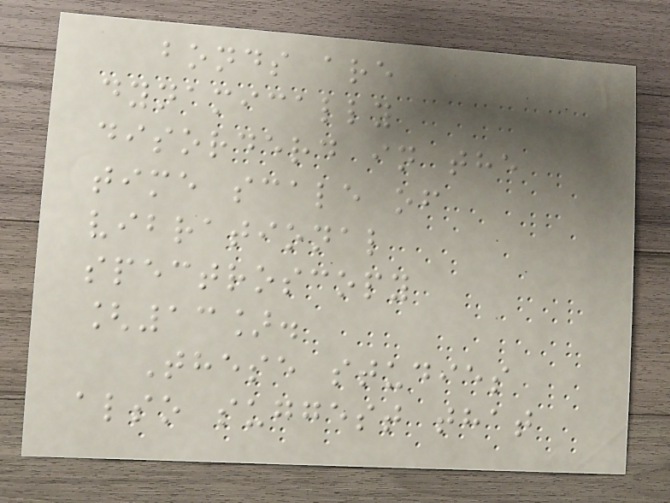bonds are
dynamically
disorderd in the
time scale of
vibrational
spectroscopy
[13].
These studies
also suggest that
